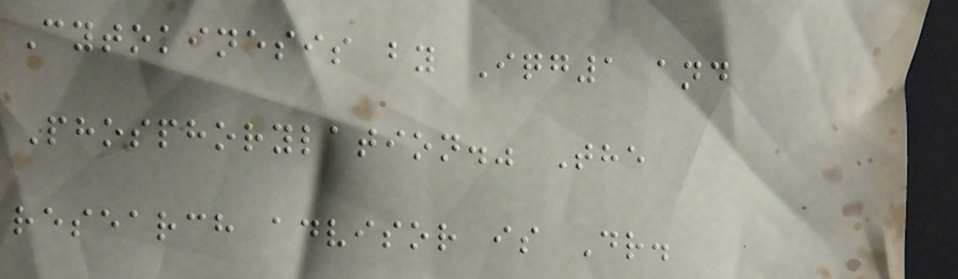Cytokinesis by Iqg1 and
Phosphorylation." The
research advisor is Dr.
